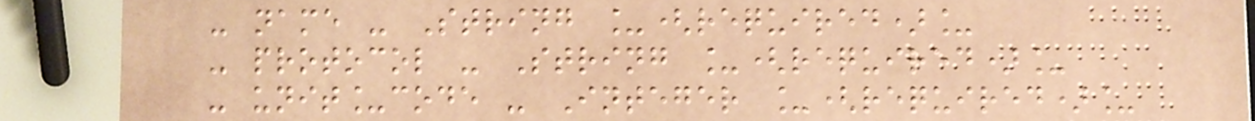- name - String _(required)_
- protocol - String _(required)_
- unit_code - Integer _(required)_
